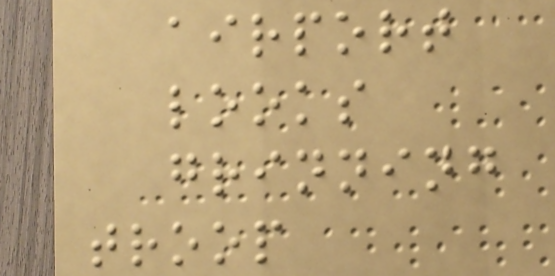airport
looks
grinning
troop
